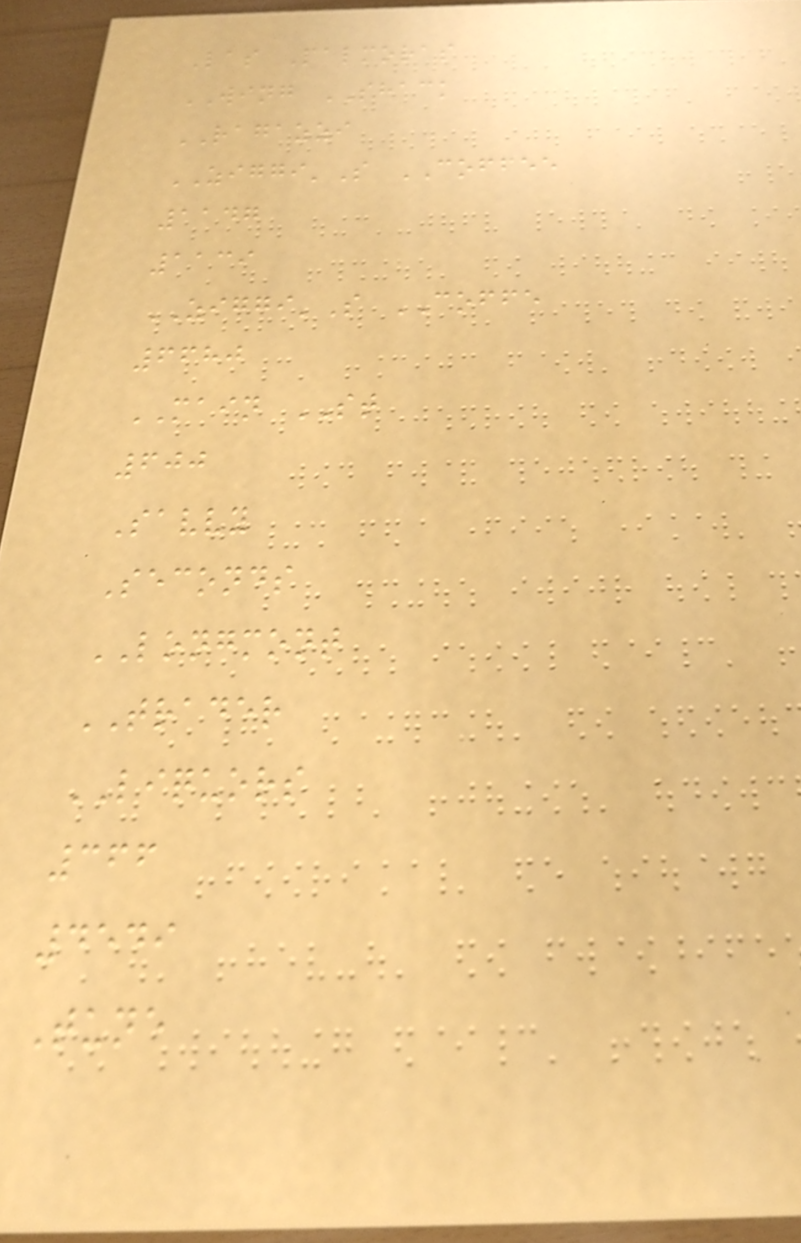Las Palmoras
WING SHACK
RAGAZZI
ZIGGI'S COFFEE
1147
1139
ZIGGI'S COFFE
6680
MAIN ST
600
Savvy
Seconds
LONGMONT
TRADER
LIQUORS
366
4549
Tune
